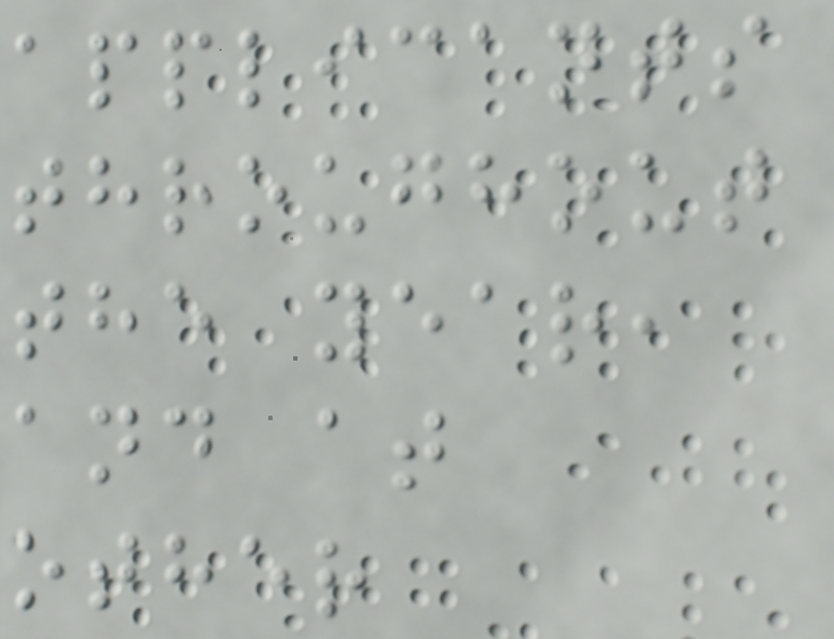applicants
throughout
the year,
and at
other
